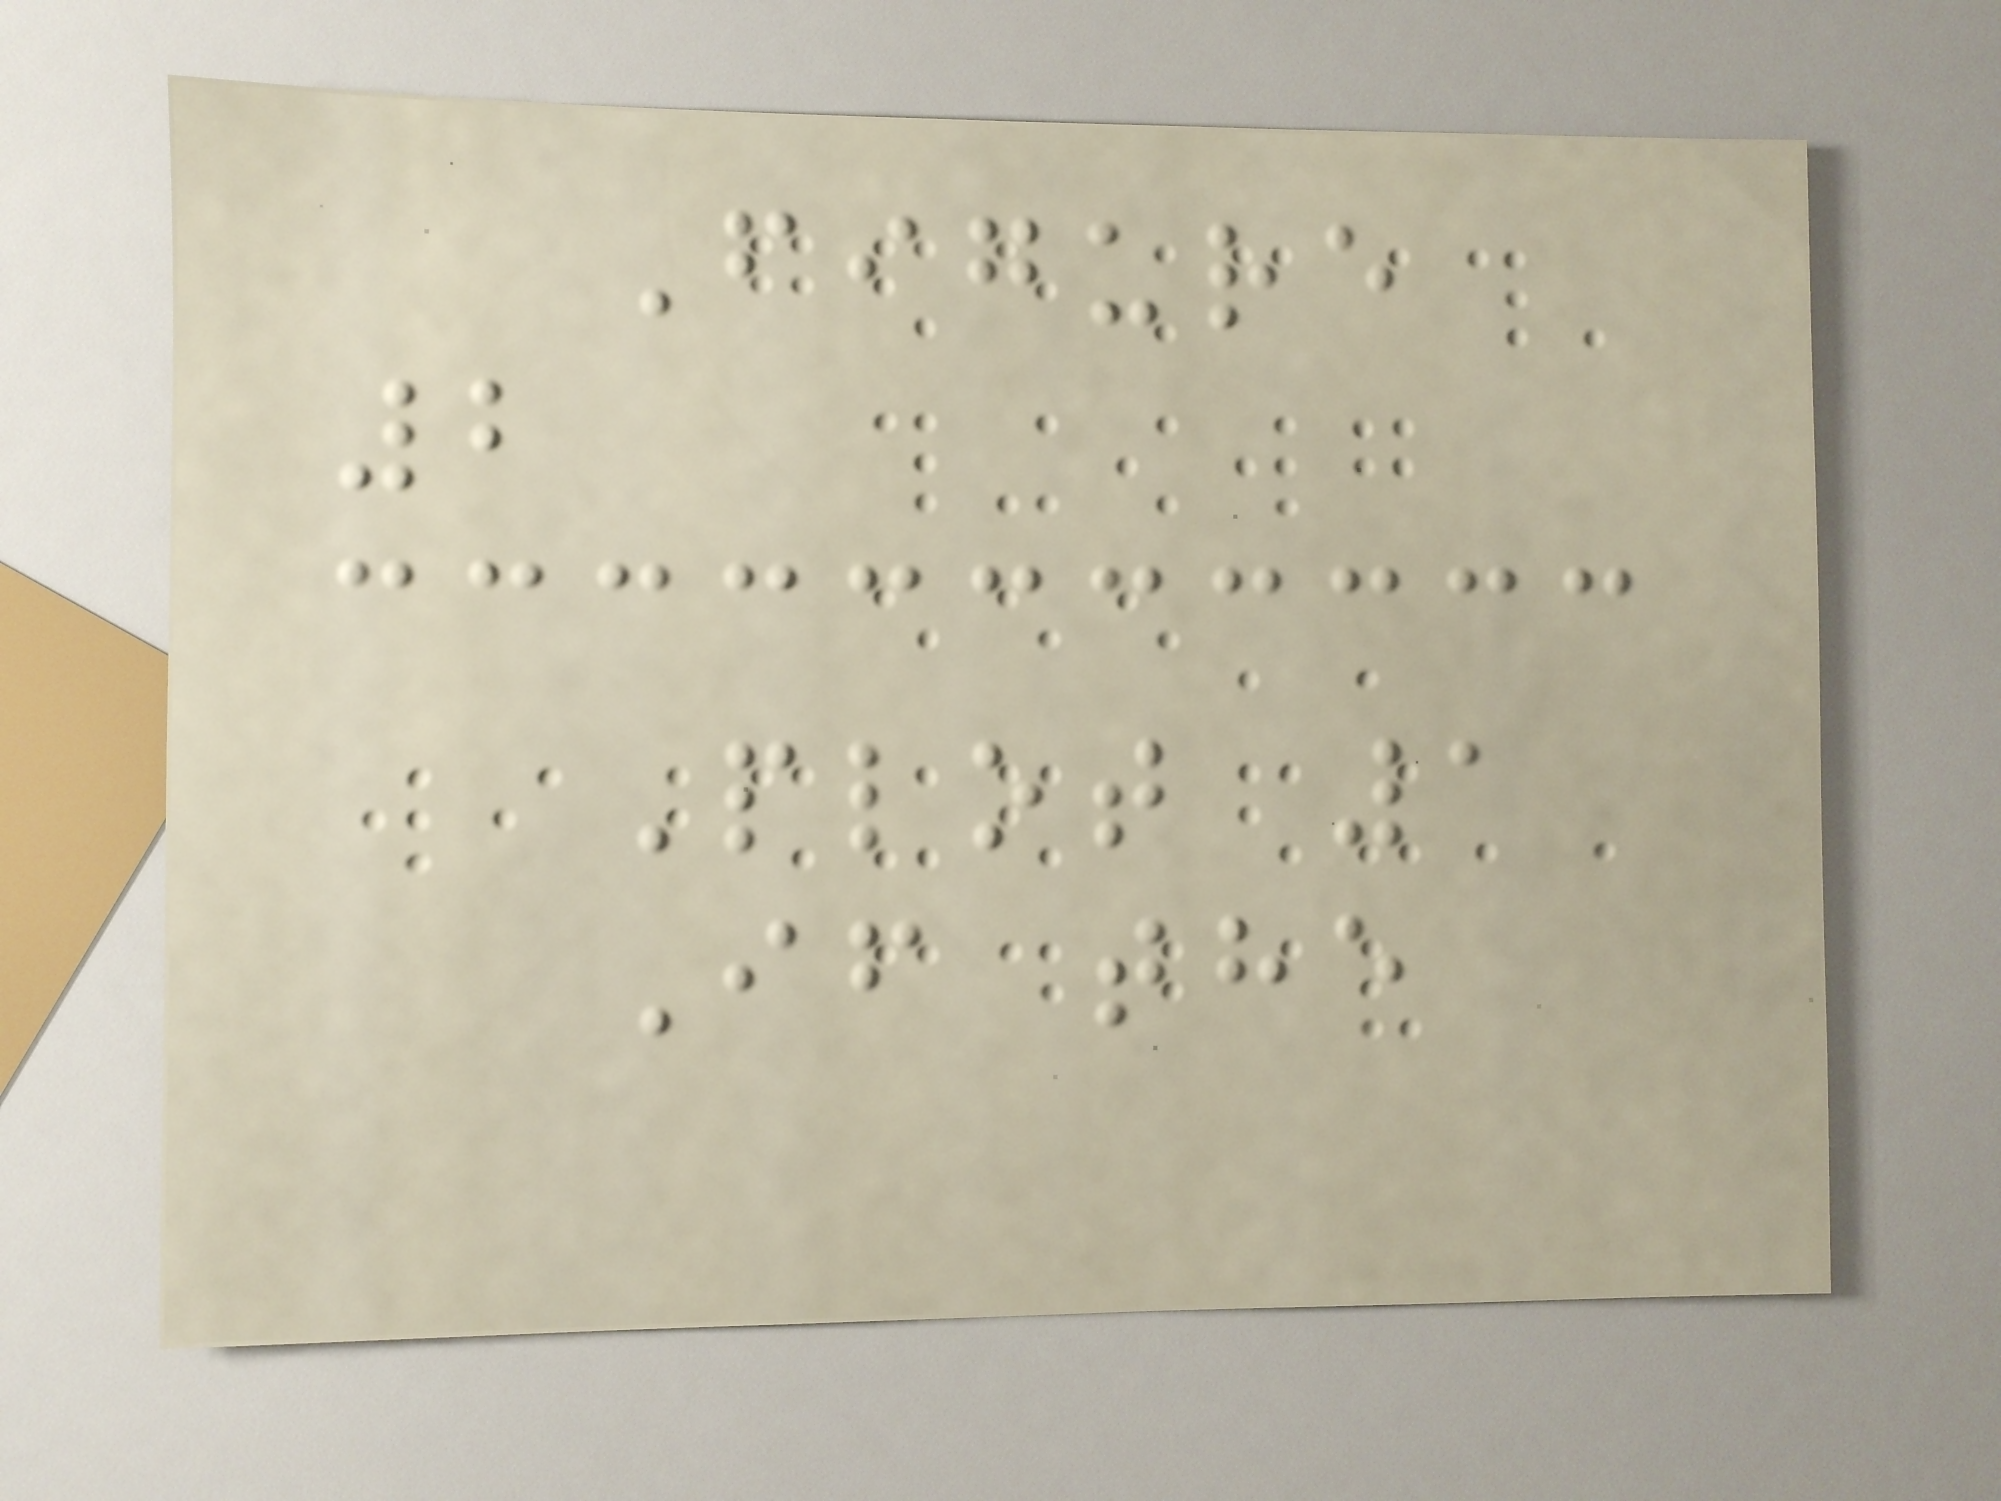Figure
2
Plot 1
If the
